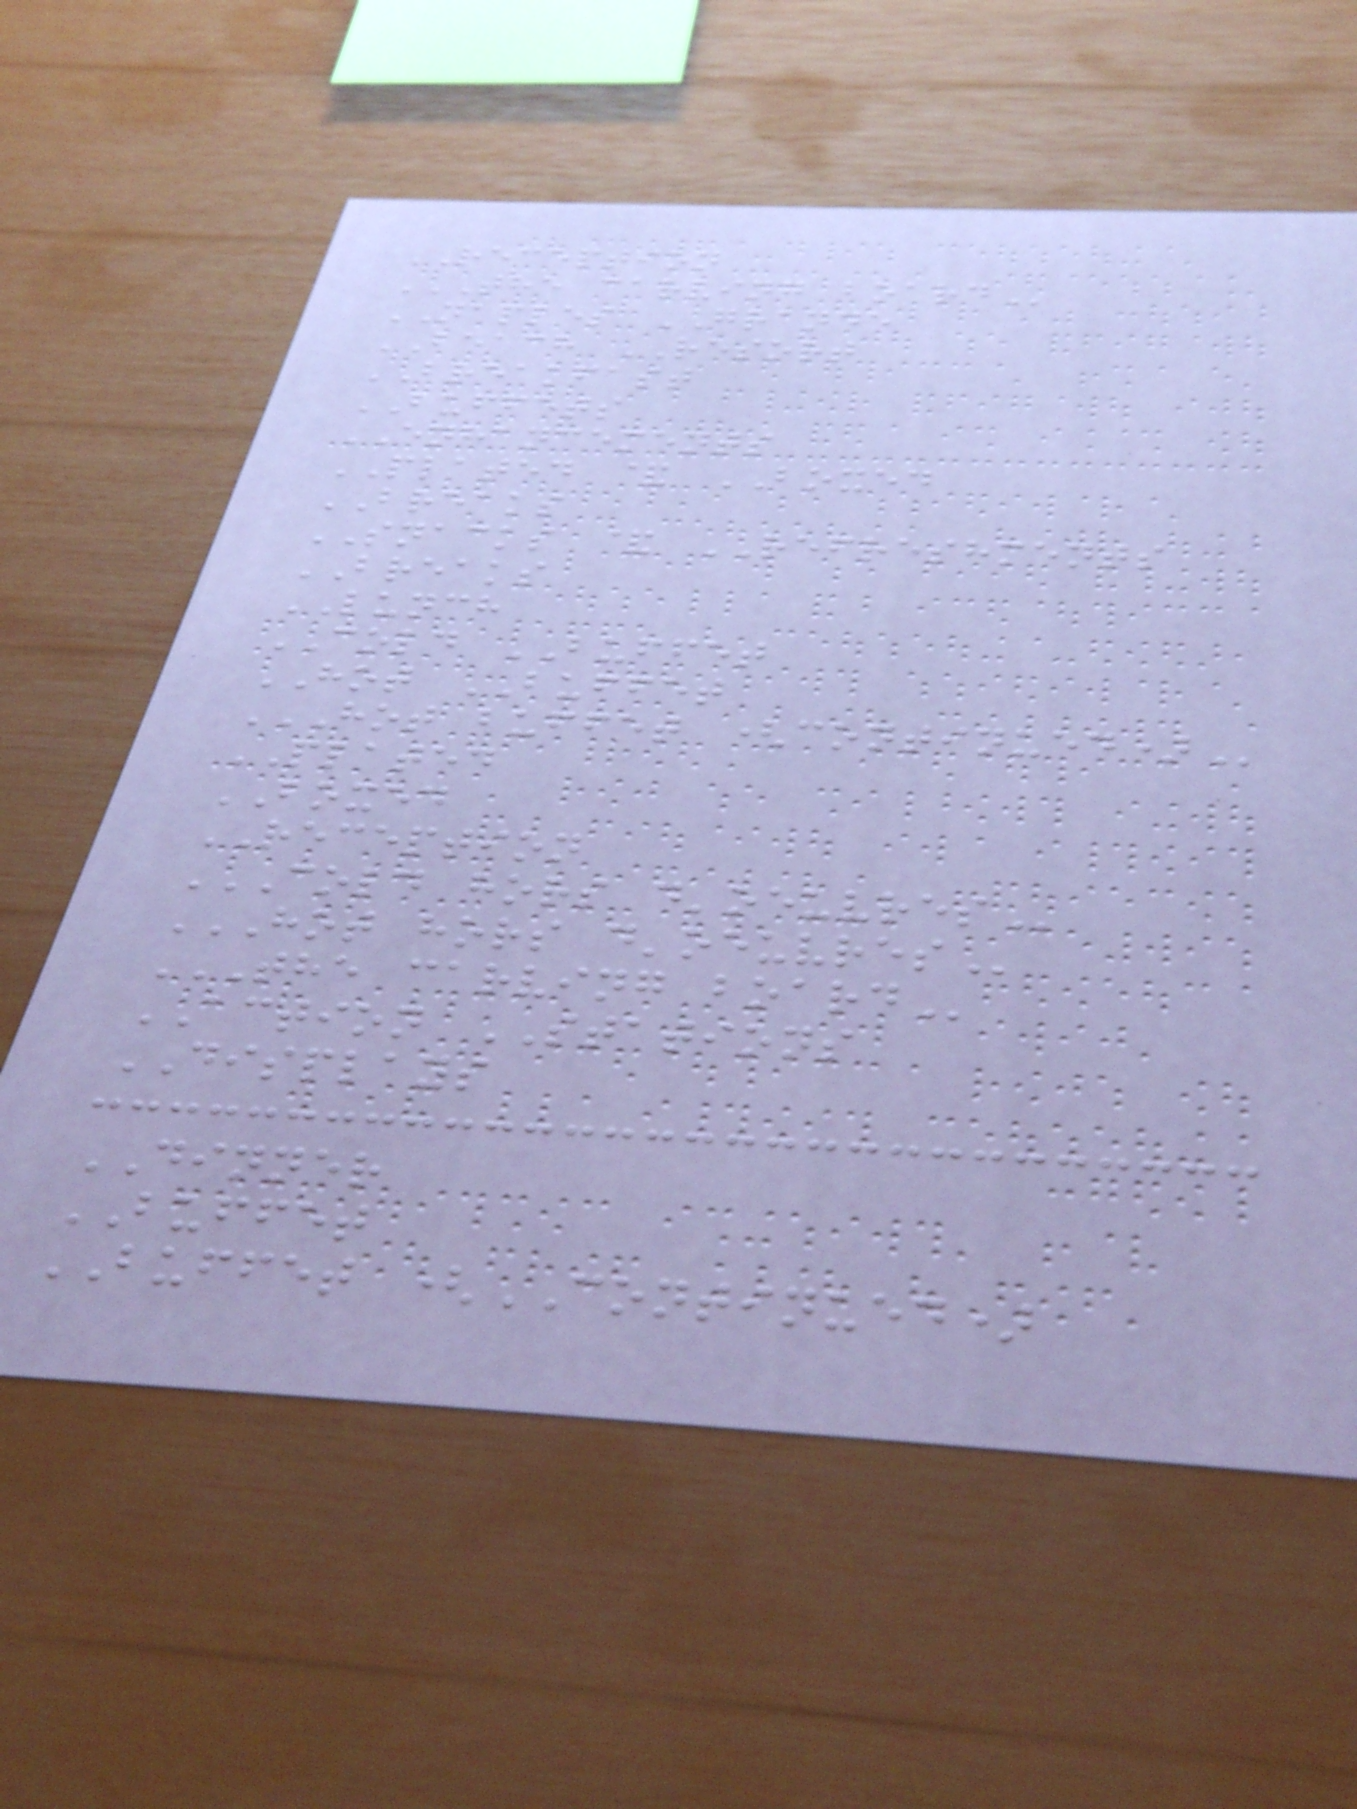RECEPTION
THE CARVING BOARD
NAPLES GRANDE
BEACH RESORT
BREAKFAST
BUFFETS
ENHANCEMENTS
PLATED & BOXED
BREAKS
SNACKS & REFRESHMENTS
BREAKS
LUNCH
COLD BUFFET
HOT BUFFET
HOT BUFFET (CONTINUED)
PLATED
BOXED
RECEPTION
COLD HORS D'OEUVRES
HOT HORS D'OEUVRES
THE CARVING BOARD
ACTION STATIONS
DISPLAYS
DINNER
BUFFET
BUFFET (CONTINUED)
